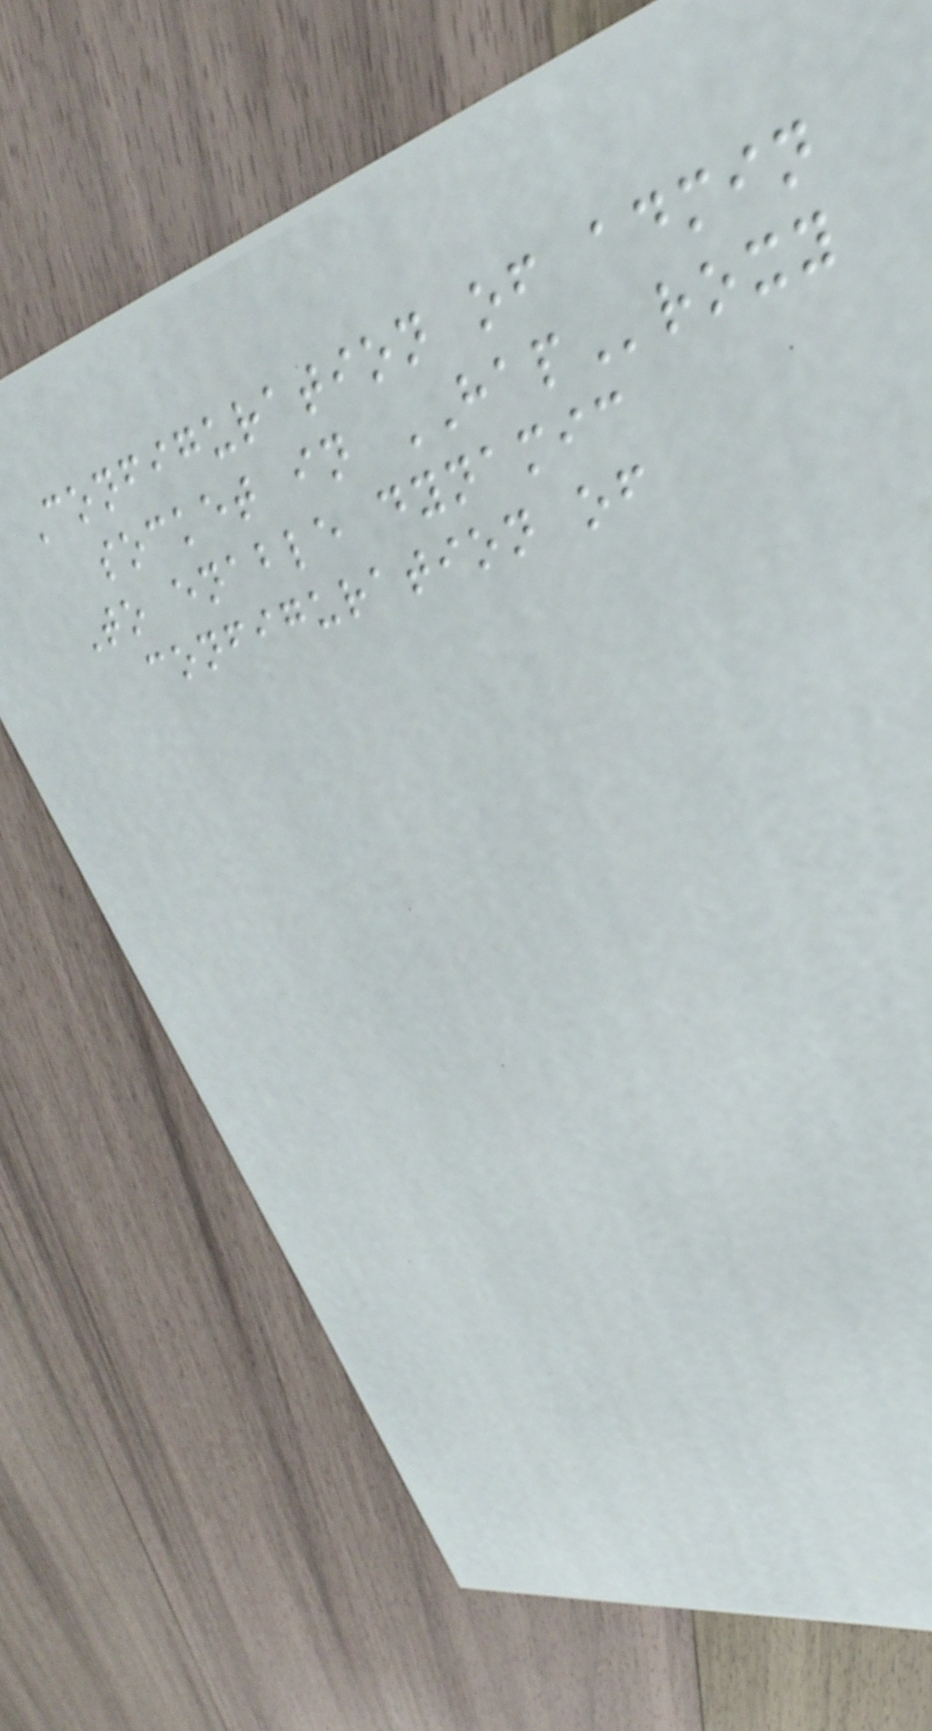Configuration of admin
socket in HAProxy
To enable dynamic
configuration of
